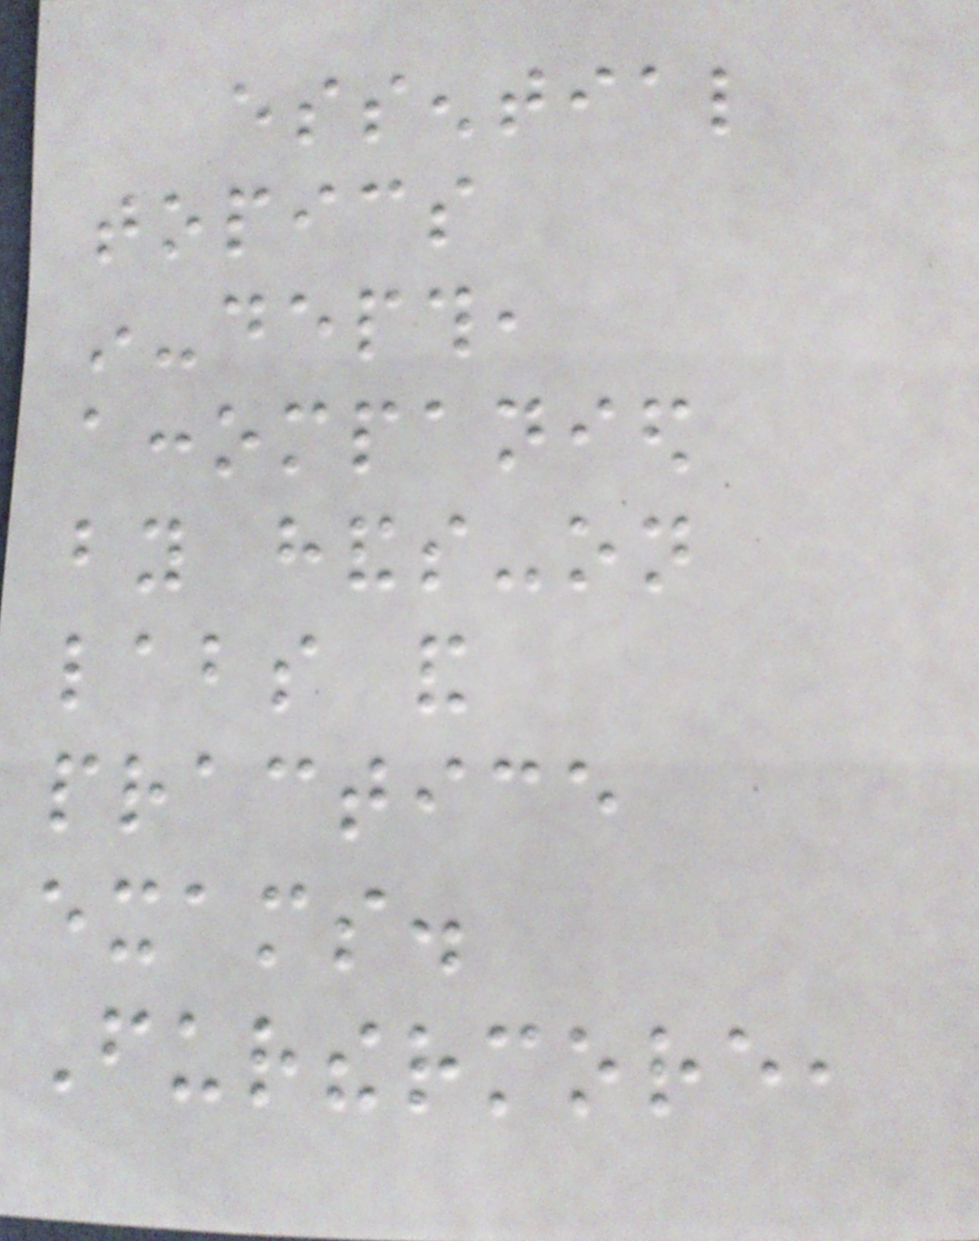essential
topics
in-depth,
accompanied
by hands-on
labs and
practice
exams.
Furthermore,
